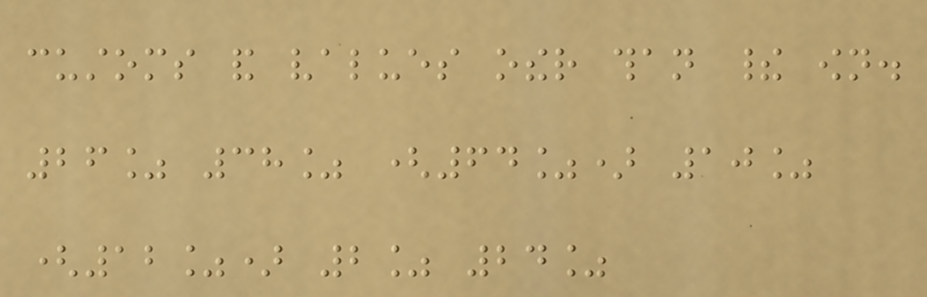customs and values other than their own.
26% 38% (64%) 10%
(12%) 2% 24%
